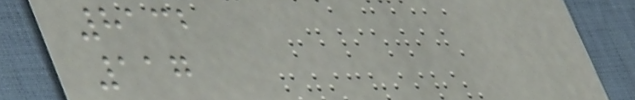8132
117
